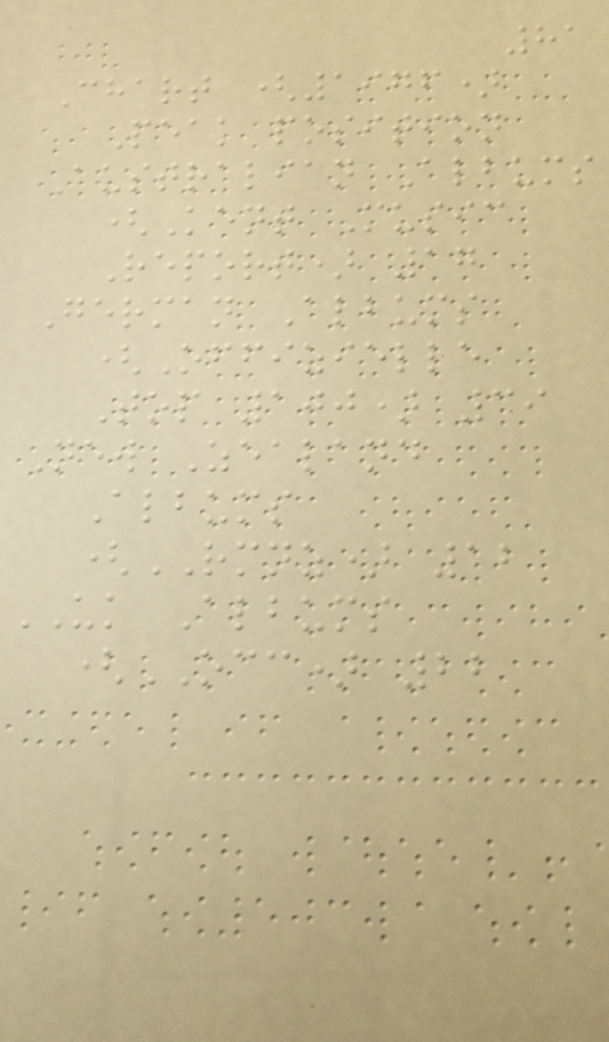81
Chart (1976)
Peak position
Australian Albums
(Kent Music
Report) 17
German Albums
(Offizielle
Top 100) 39
New Zealand
Albums
(RMNZ) 12
UK Albums
(OCC) 22
